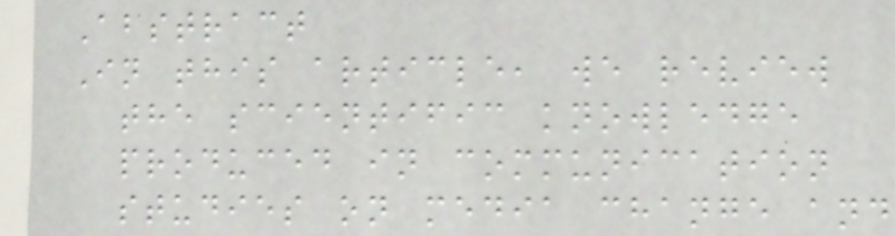Abstract
In this article, we review
the scientific knowledge
produced in communication
studies on media change and
